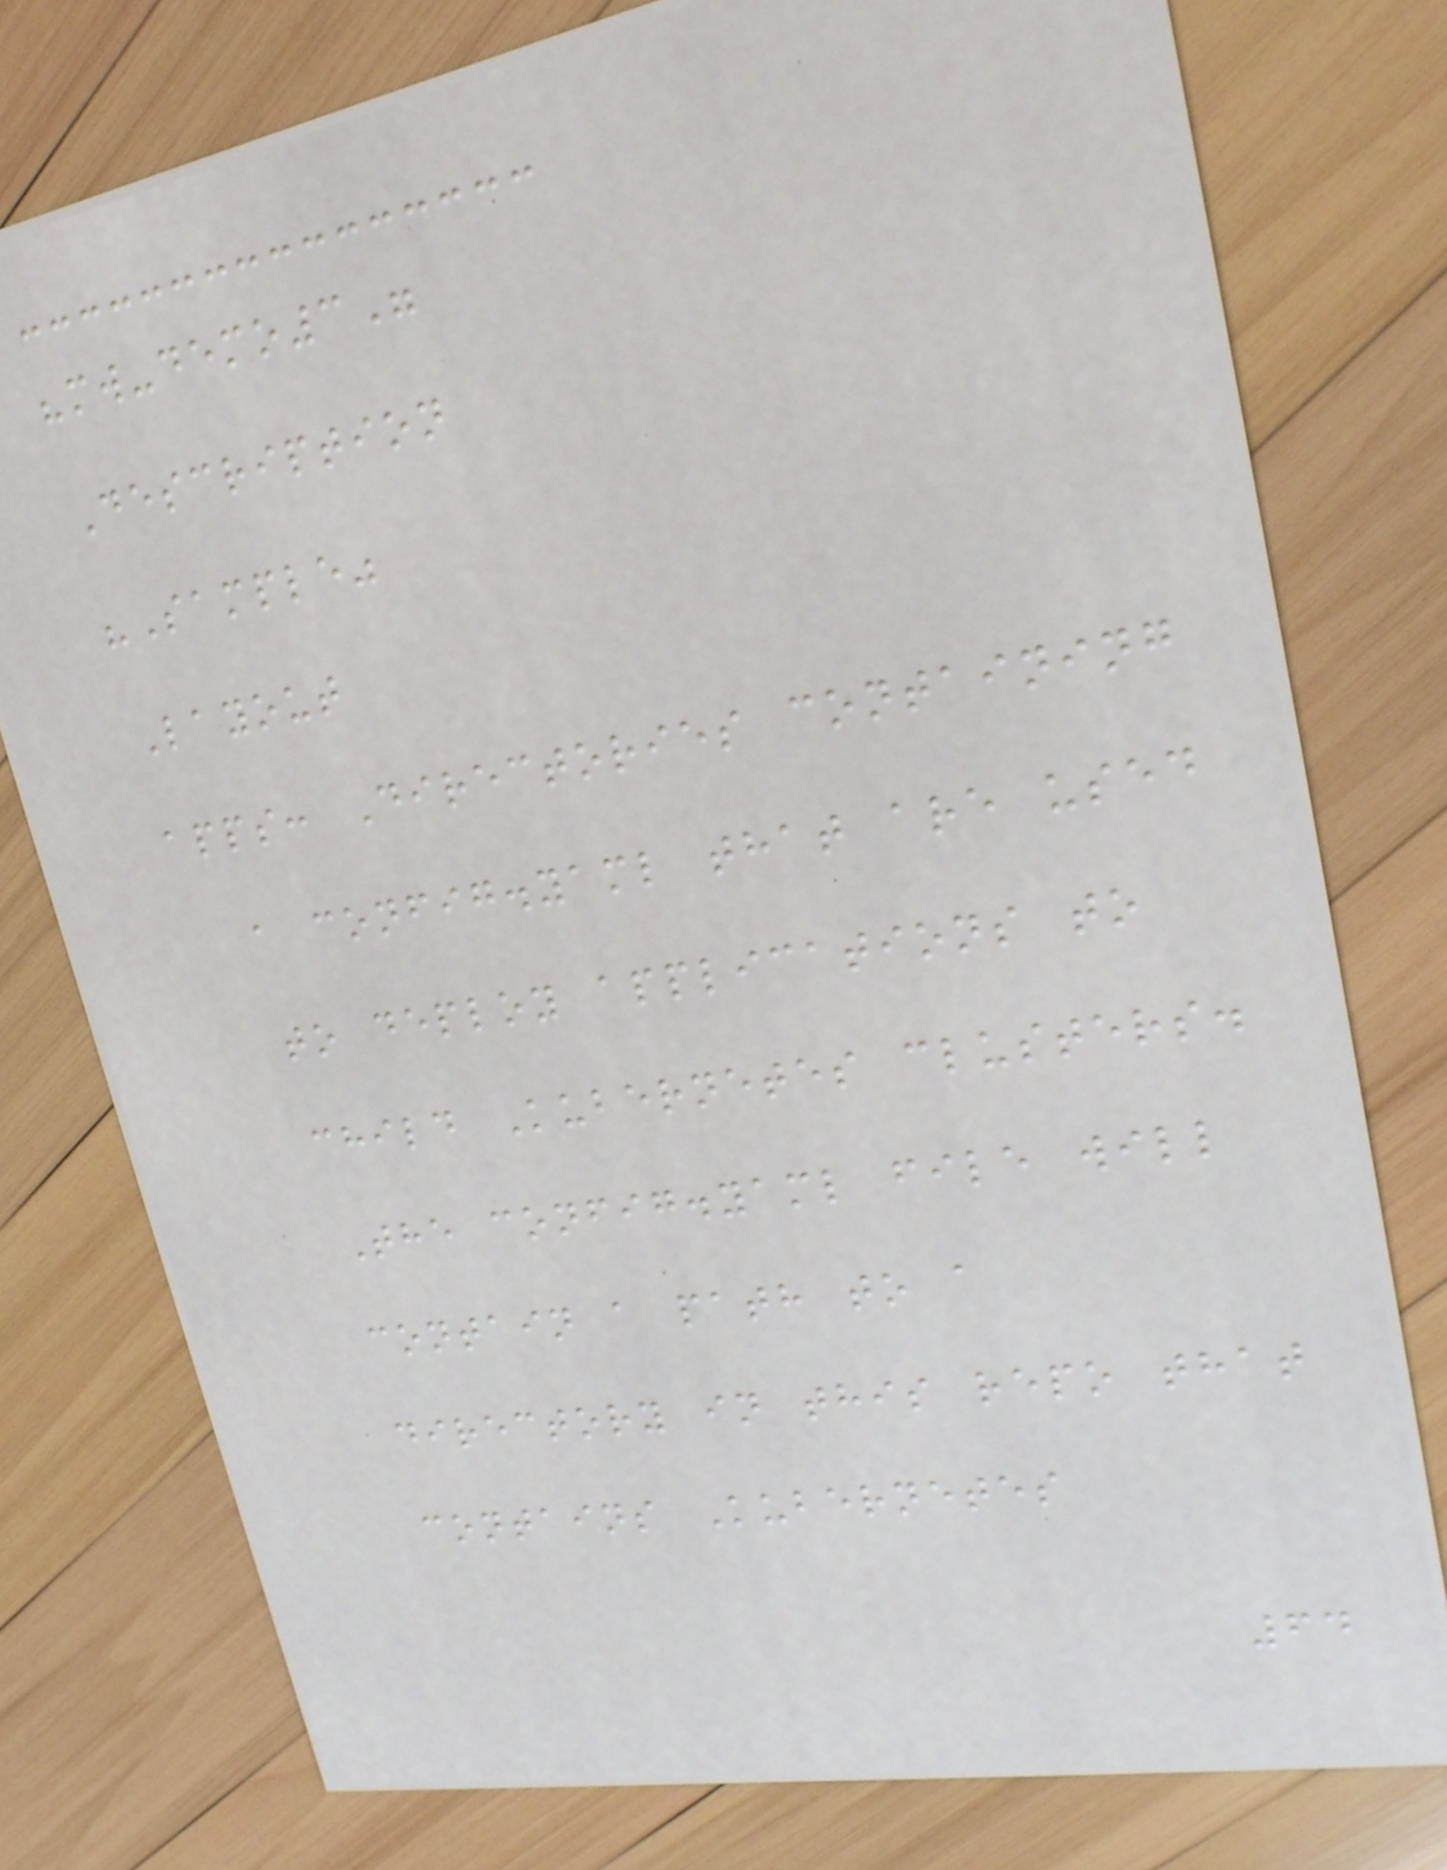"mw-demo3"
Description
"Sample"
Layout
apps: Directories containing
a config.yaml that are used
to deploy applications to
child Kubernetes clusters.
The config.yaml file will
contain a path to a
directory in this repo that
contains Kubernetes
64
